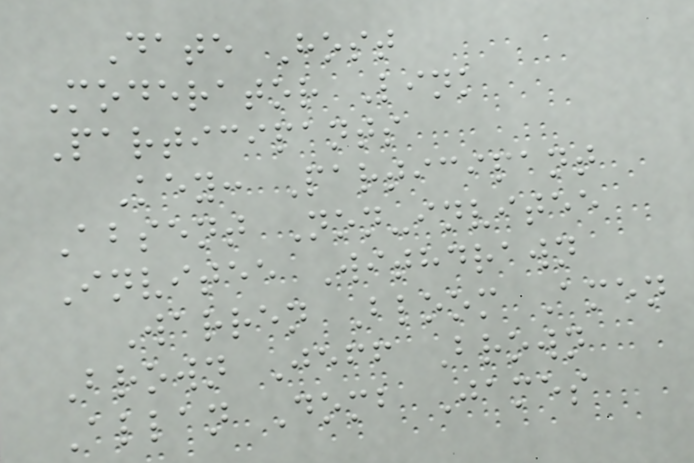Date Host
Moderator Link
Participants
Key: Participant
Absent Non-invitee
Invitee Withdrawn
Warren Bloom Amen
Brown Jeff Brown
Allan Domb James
